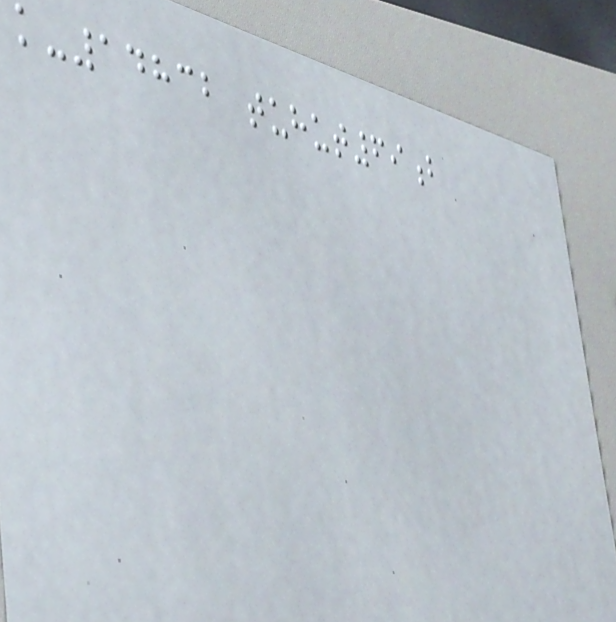k-14832 tuhut69b
